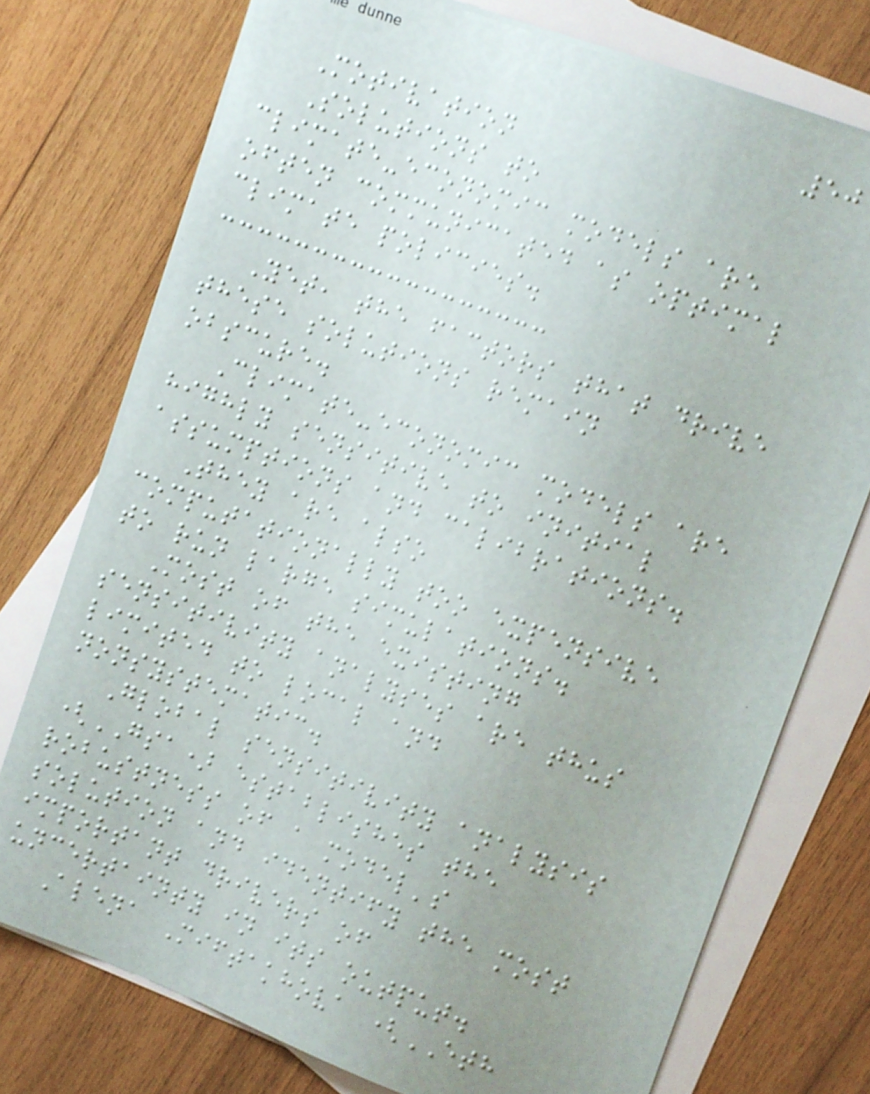50
Motivation
Solutions to
climate-economic models are
often communicated as optimal
climate policies.
Yet, the factors that drive
these solutions remain
obscure.
Climate-economic models are
highly sensitive to initial
assumptions and calibrations.
They are also
computationally too expensive
to run large simulations.
Most of the existing
sensitivity analyses are thus
limited to local and
nonsystematic.
Global sensitivity analysis
(GSA) establishes the
robustness of a model's
solution and identify the most
important drivers of
uncertainty in its output.
Alena Miftakhova (ETH
